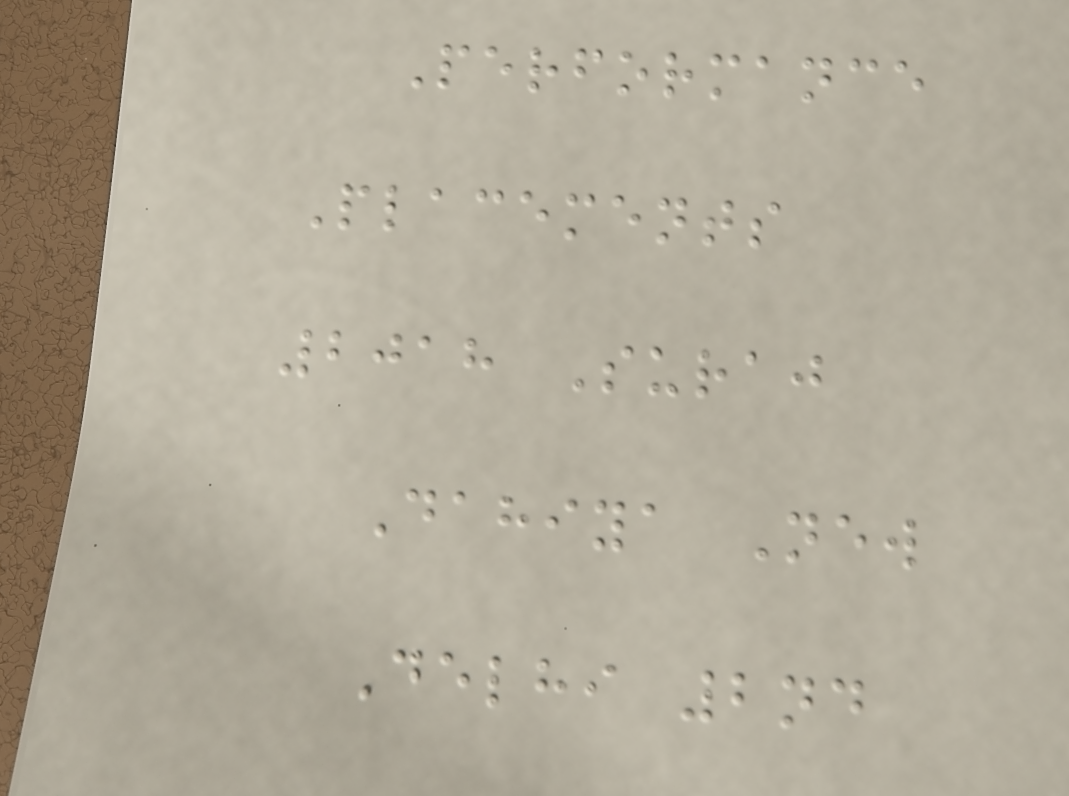Performance
Placements
2018 Suraj
Dahiya New
Delhi 2nd
